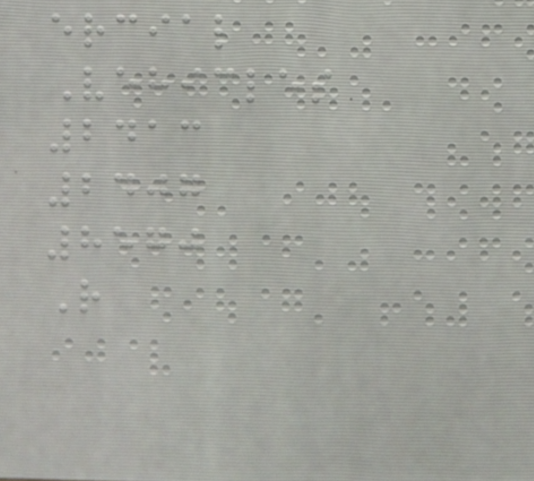ercial
Vehicles
2413
2407
8570
R
